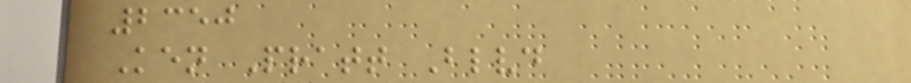2350
Ken Pratt Blvd
